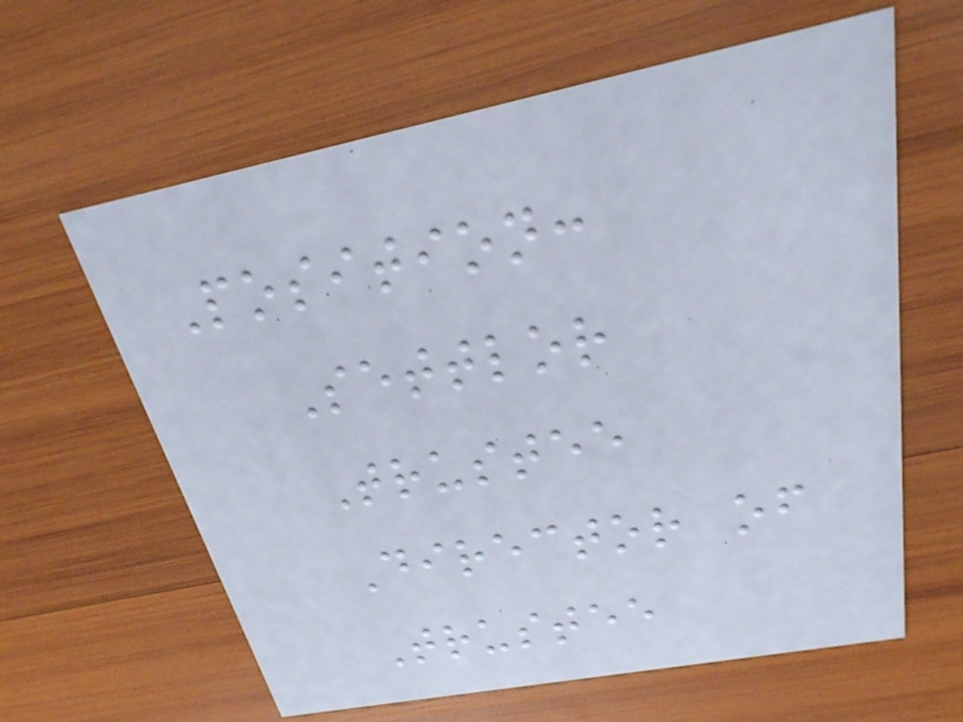Position:
Settlor
Trustee
Director of
Trustee
